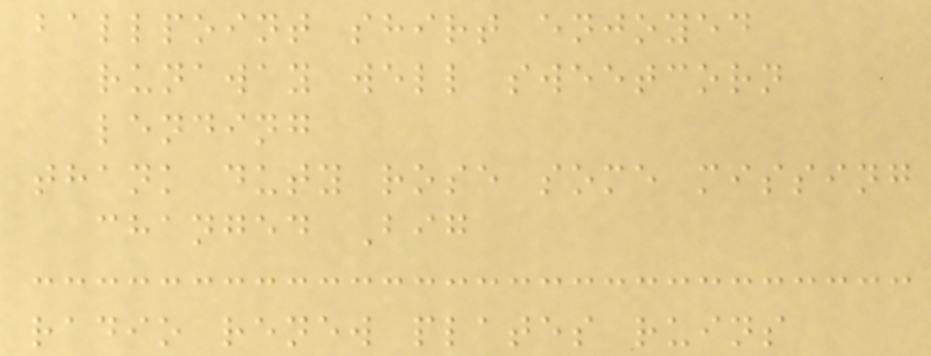ballpoint shirt enjoyed
runaway well sweetcorn
lending
thank duty rose some missing
changed Big
radio renew plates ruins
